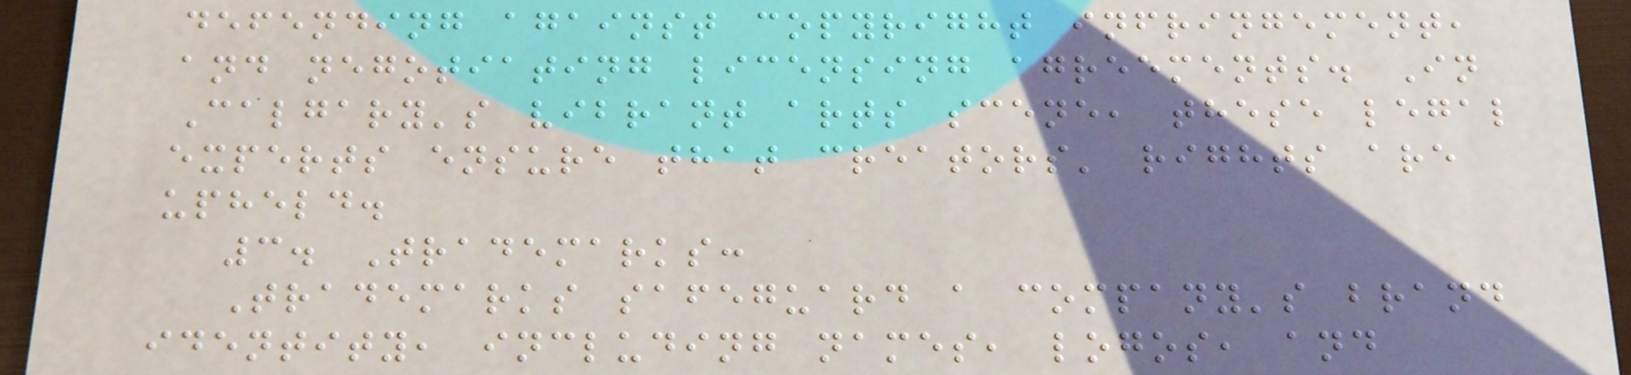defending against copyright infringement,
and negotiating licensing agreements. In
Calgary's vibrant arts scene, these legal
experts ensure that creators' rights are
upheld.
3. Trademarks:
Trademarks safeguard a company's brand
identity, including names, logos, and
